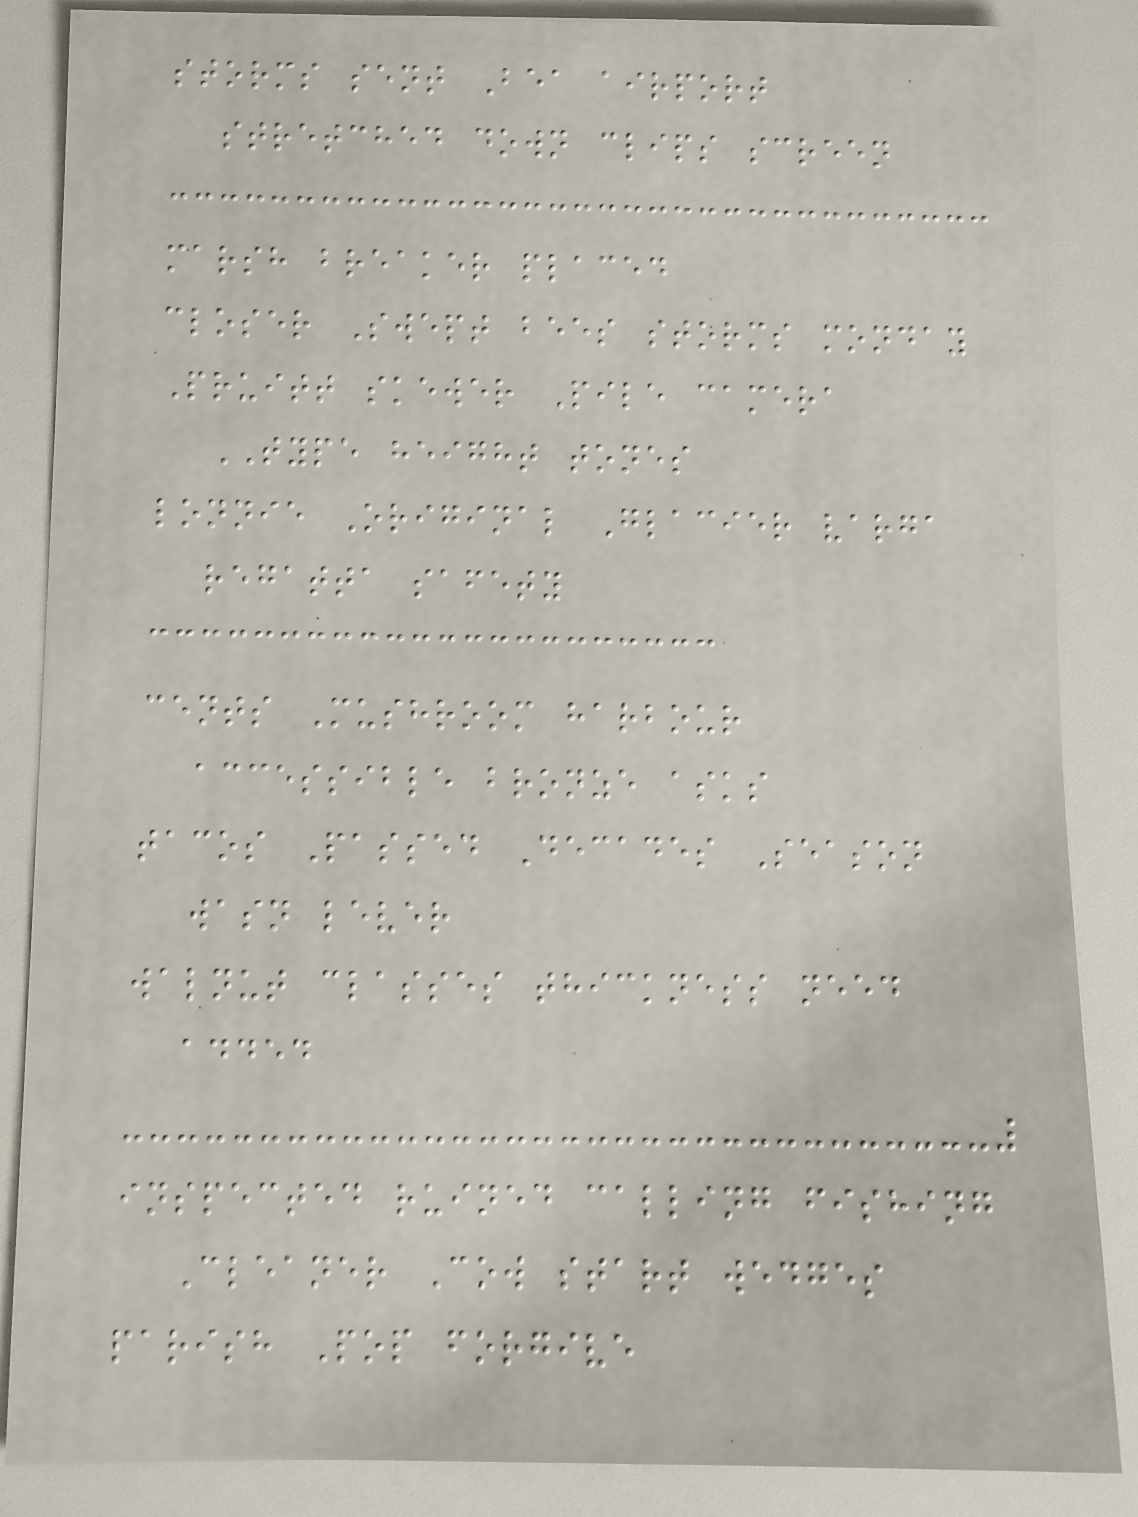storms sent Bea airport
stretched down clips screen
marsh breaker placed
closer Swept bees storms monday
Pruitt skewer Pile camera
TYPE height tones
lonnie Original Glacier varga
regatta safety
cents Mushroom harbour
accessible bronze asks
tacos Passed Decades Season
wasn lever
walnut classes thickness need
added
inspected ruined calling fishing
Cleaner Cow start wedges
parish Pop forgive
